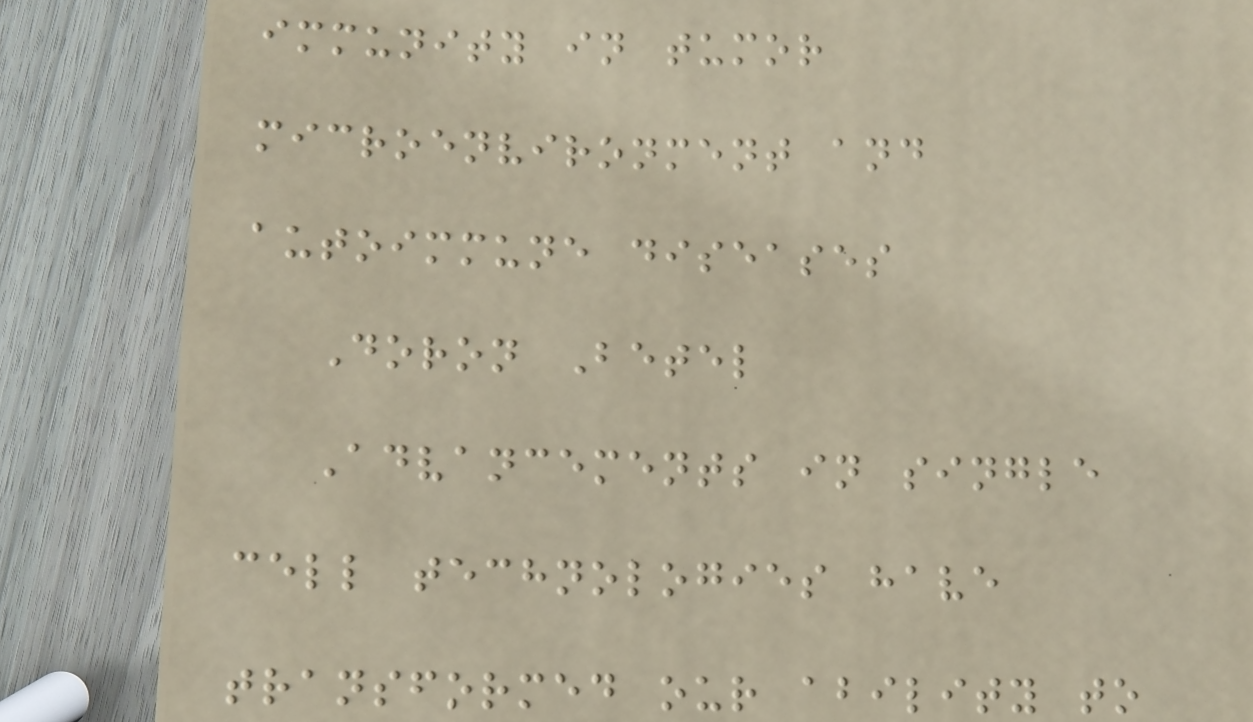immunity in tumor
microenvironment and
autoimmune diseases
Doron Betel
Advancements in single
cell technologies have
transformed our ability to
